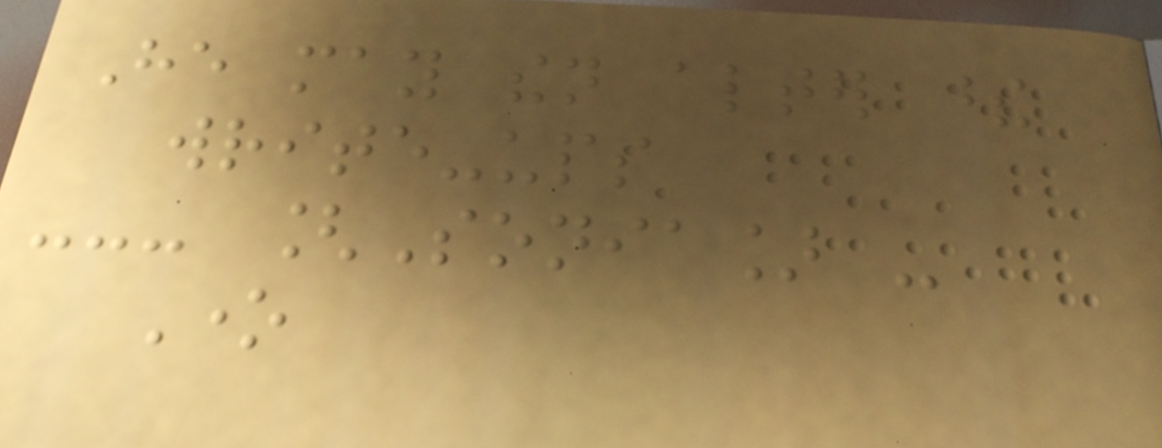He may then alter these
write-ups
--- [Sonia] -
One
